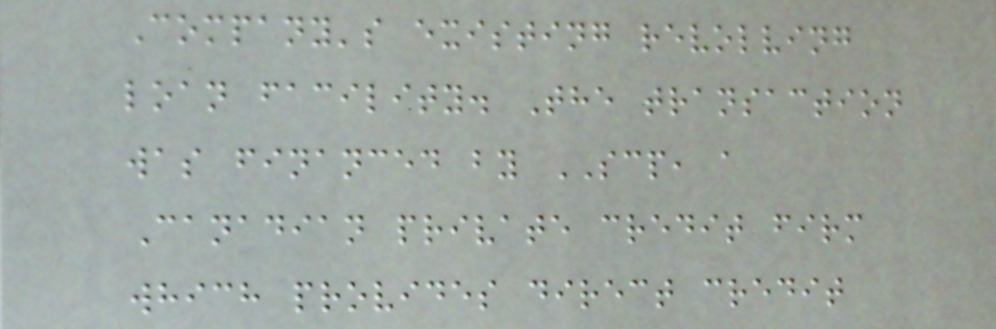Company's existing revolving
loan facility. The transaction
was financed by SCP, a
Canadian private credit firm
which provides direct credit
